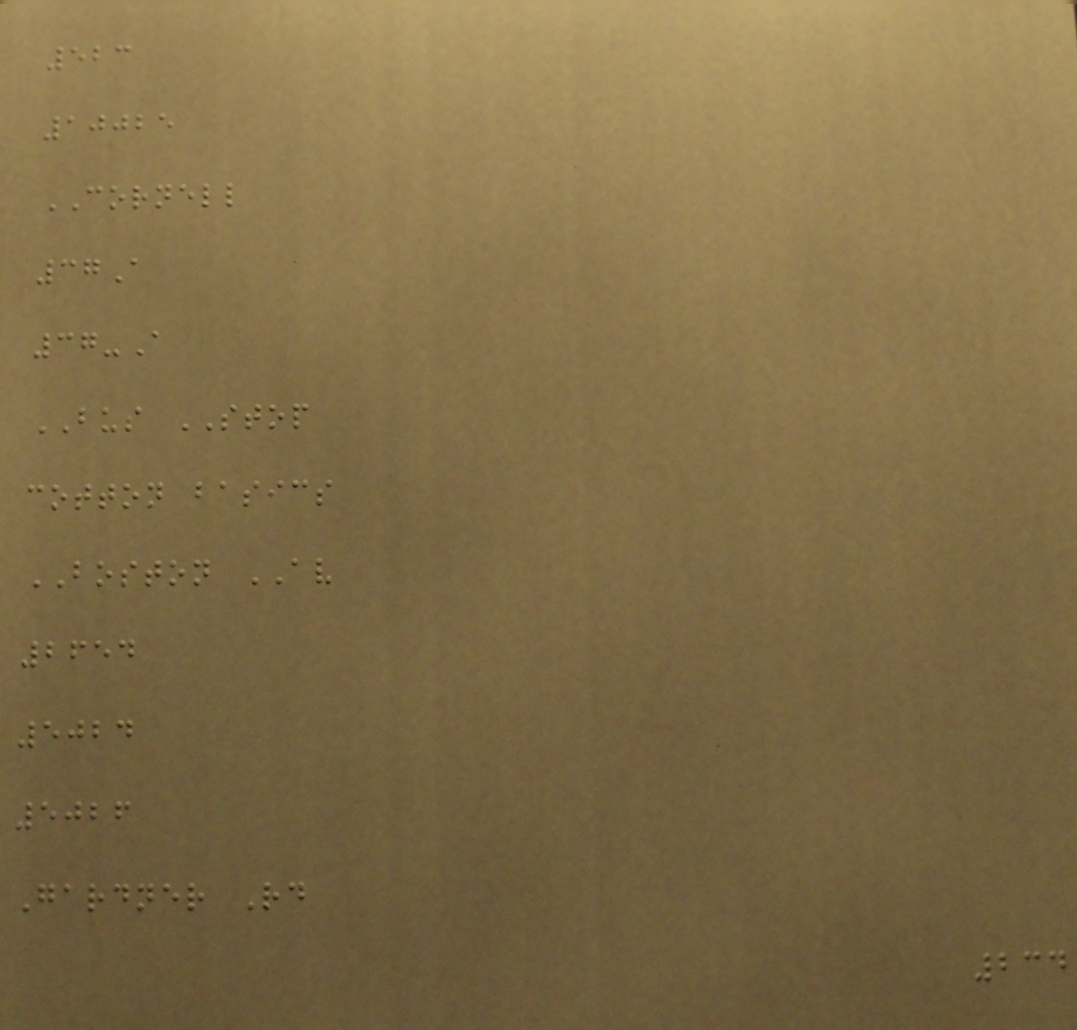523
10025
CORNELL
37A
37-A
BUS STOP
cotton basics
BOSTON AV
2654
5024
5026
Gardner Rd
234
